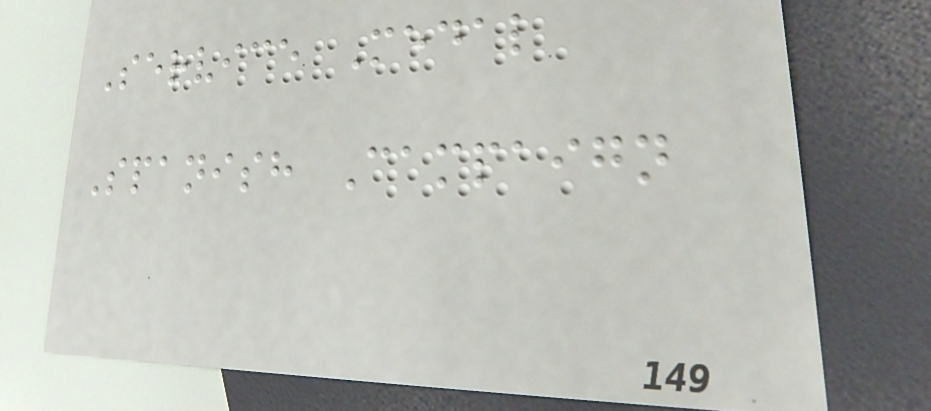Service Medal
Spanish Campaign
